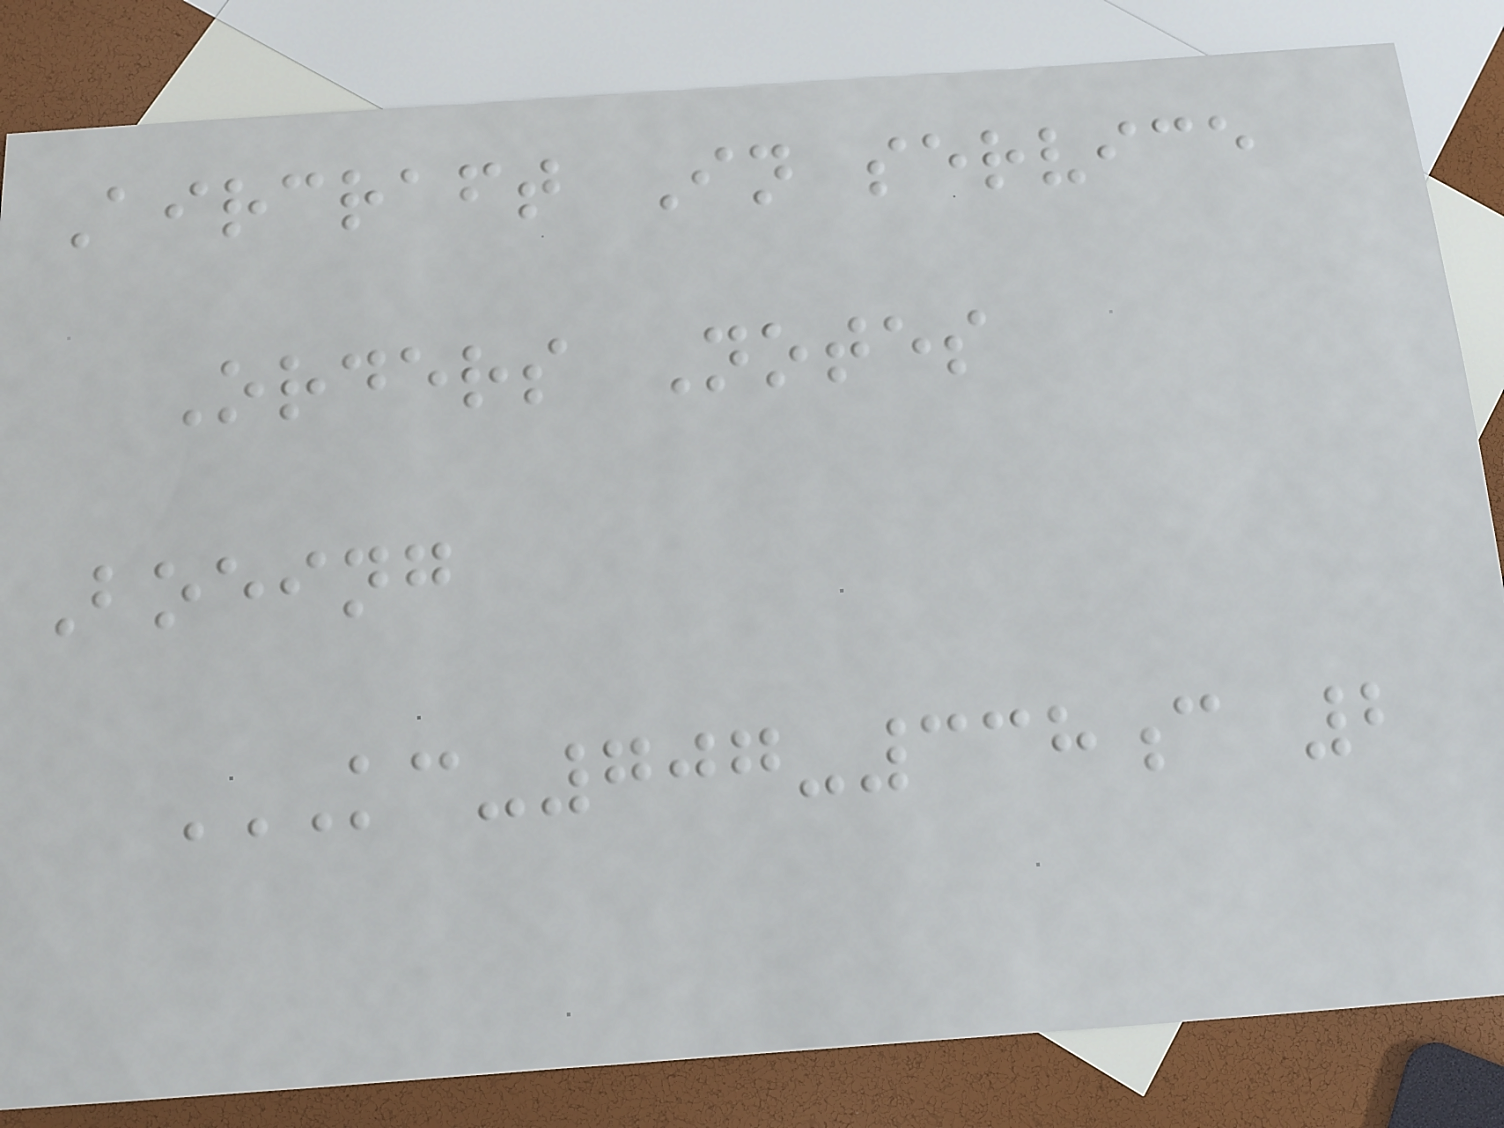Aircraft In service
Orders Notes
Boeing
KC-707-338C 2
